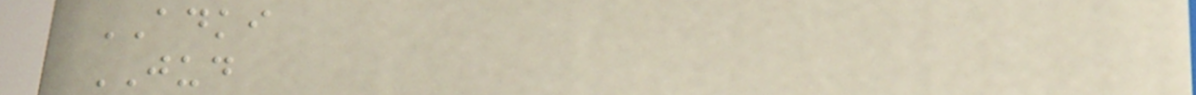ADKI
JUD
